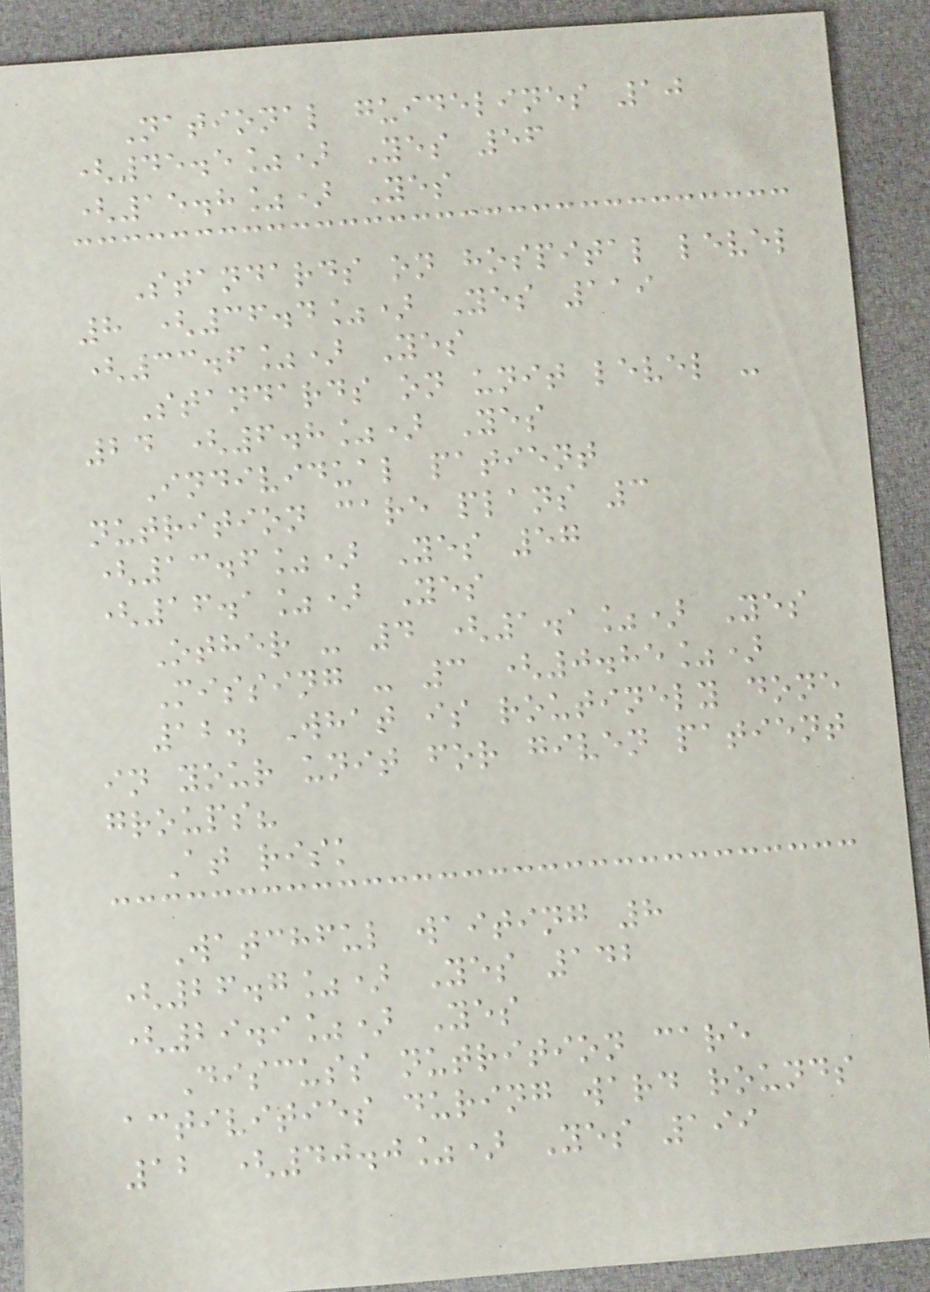National guidelines 10
(45.5%) Yes 56
(15.8%) Yes
Standards on hospital level
8 (36.4%) Yes 119
(33.6%) Yes
Standards on unit level -
24 (6.8%) Yes
Individual patient
nutrition care plans 3
(13.6%) Yes 57
(16.1%) Yes
Other - 4 (1.1%) Yes
Missing - 3 (0.85%)
12. What is routinely done
in your unit for given patient
groups?
At risk
Watchful waiting 8
(26.7%) Yes 142
(29.9%) Yes
Discuss nutrition care
activities during ward rounds
12 (40.0%) Yes 199
